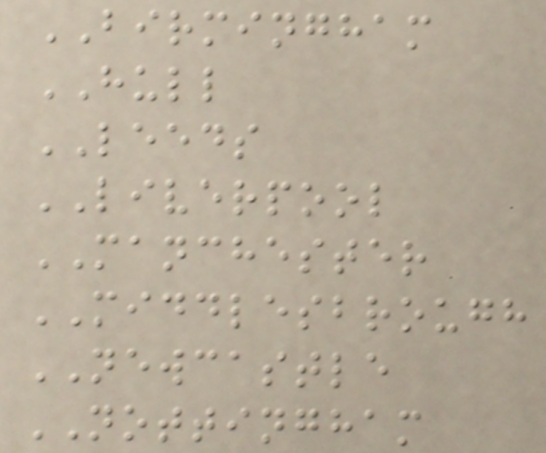BIRMINGHAM
HULL
LEEDS
LIVERPOOL
MANCHESTER
MIDDLESBROUGH
NEWCASTLE
NOTTINGHAM
